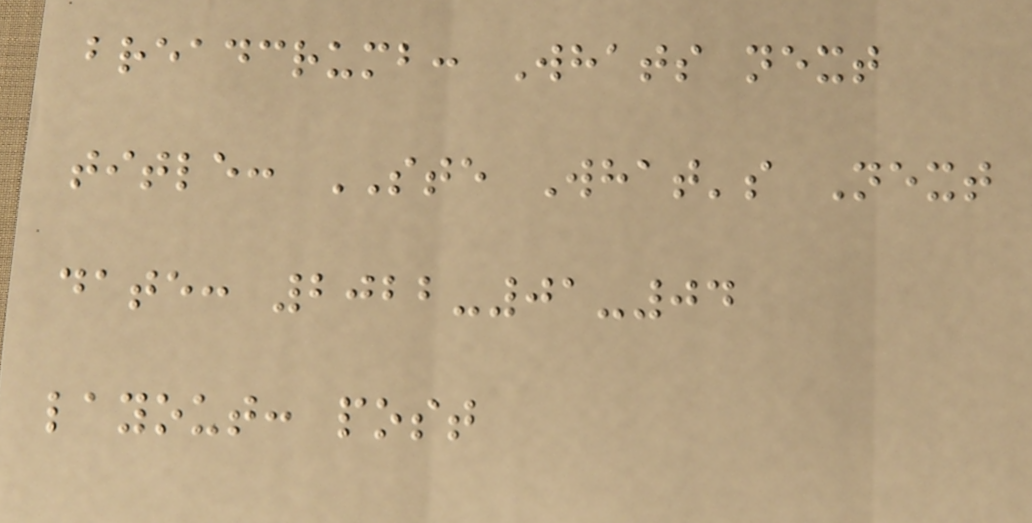breadcrumb: Whats next
title: STE What's Next
date: 2022-01-04
layout: post
